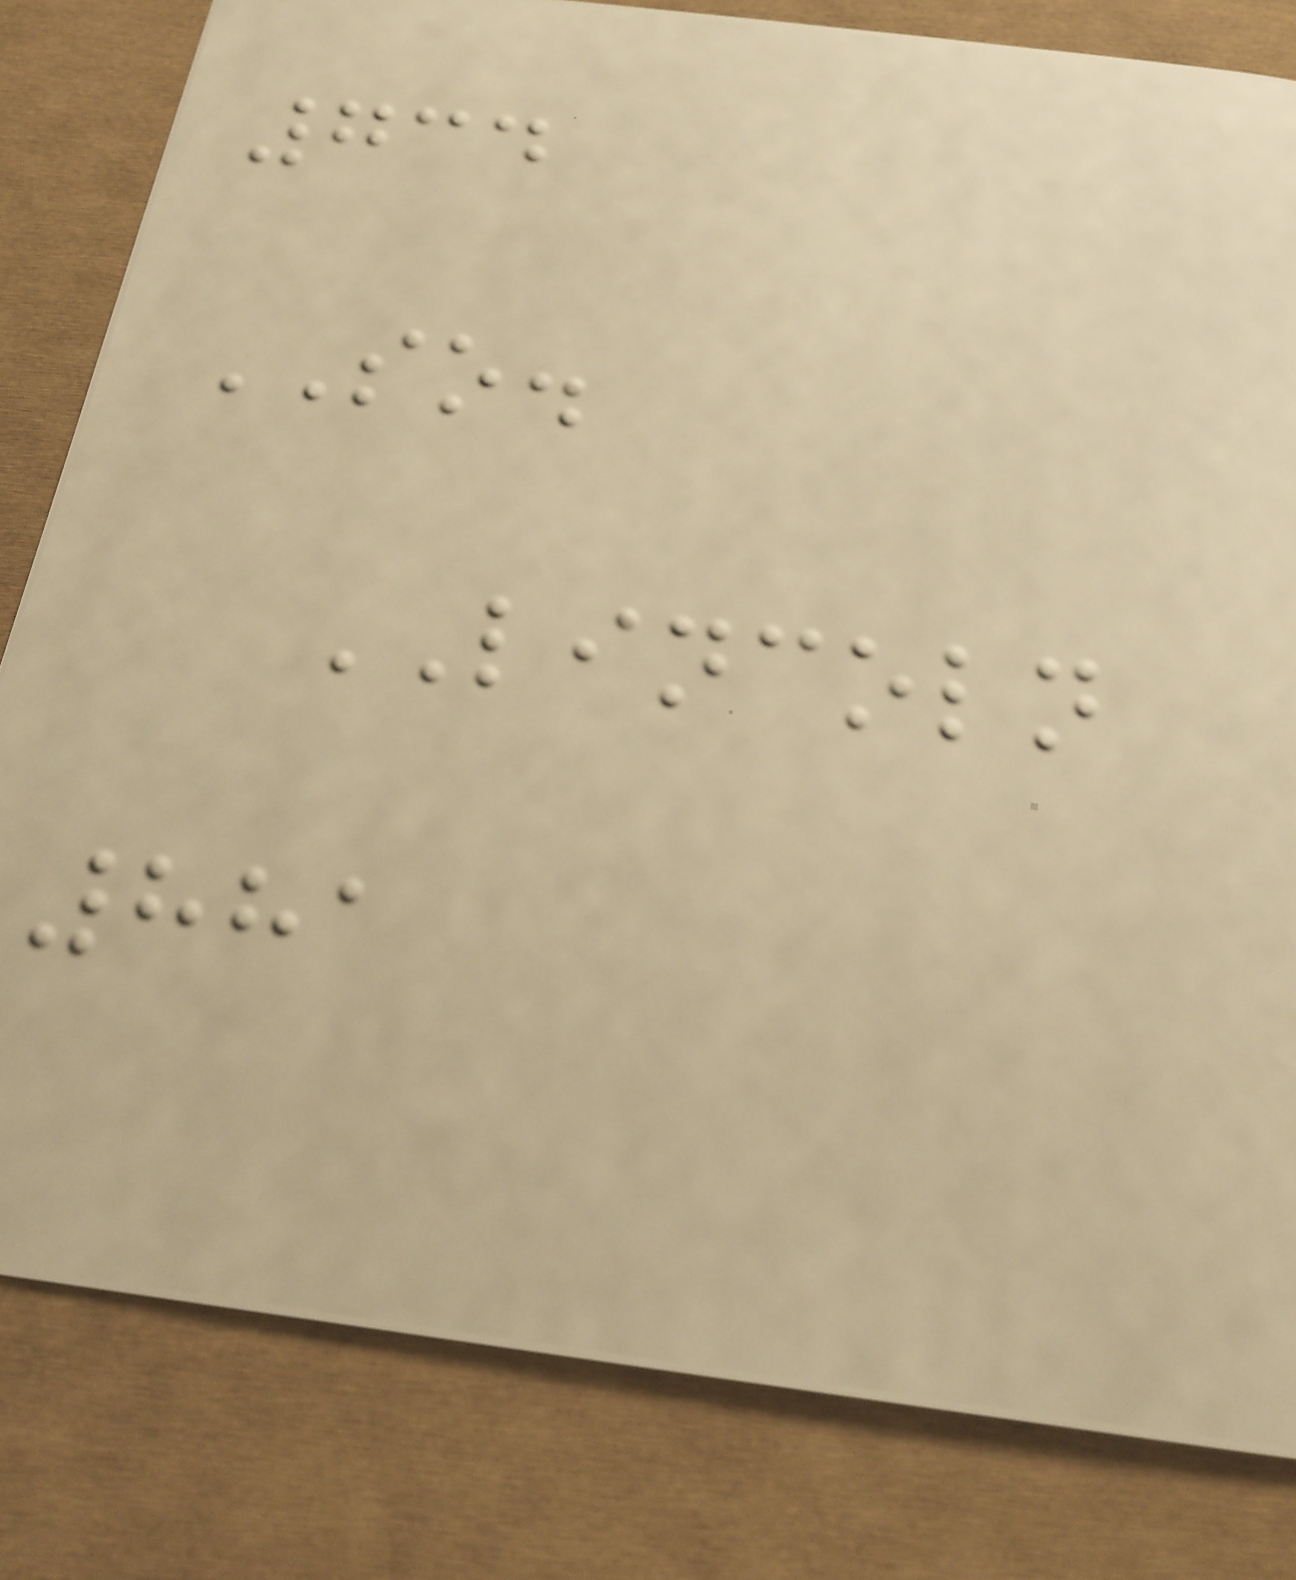734
SO.
LINCOLN
881
